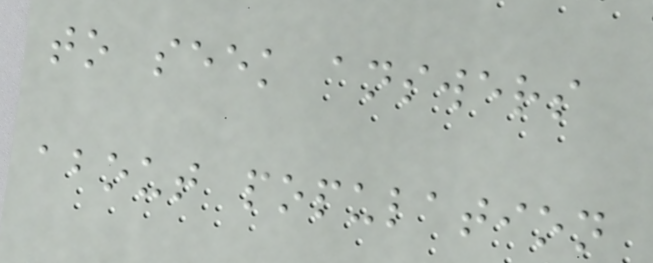to seek answers
about population
